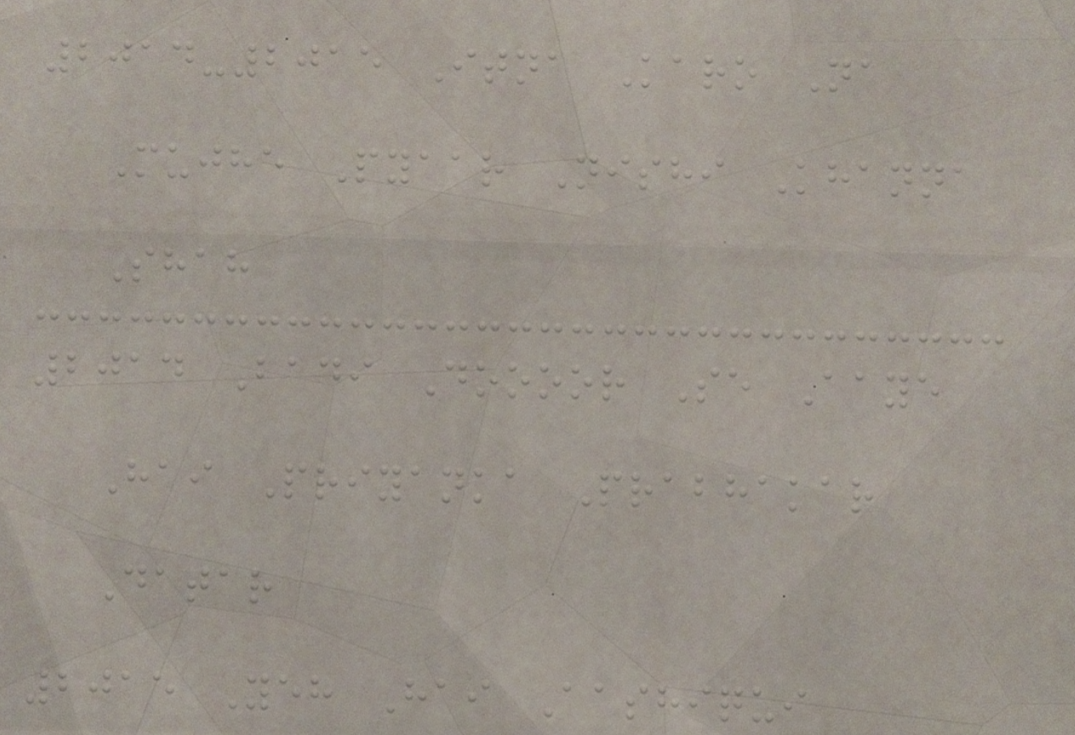2014-2015 Itna Karo Na
Mujhe Pyaar Nishi Khanna
Shah
2014 Badi Doooor Se Aaye
Hai Priyanka Prabhakar
Datar
2015 Yeh Hai Aashiqui
